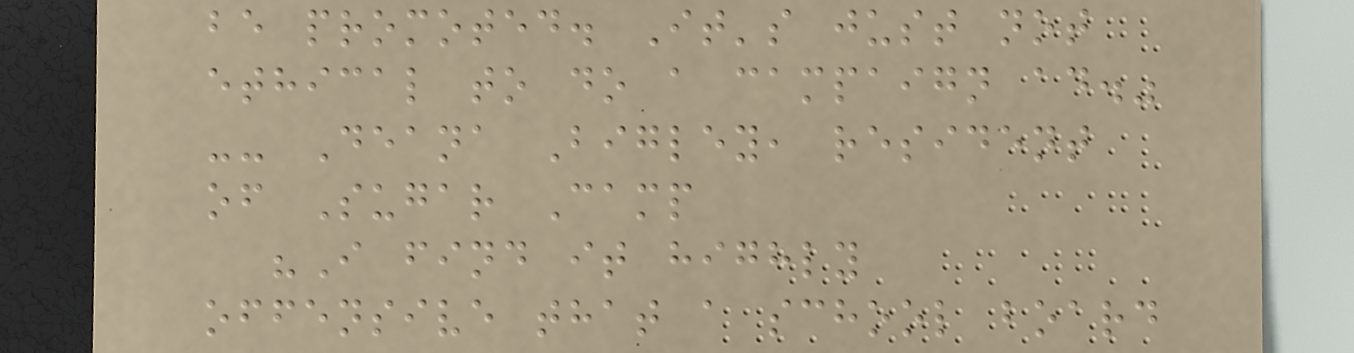be promoted. It's just not
ethical to do a campaign ad."
-- Deana Bigley, resident
of Sugar Camp
"I find it highly
offensive that a school board
